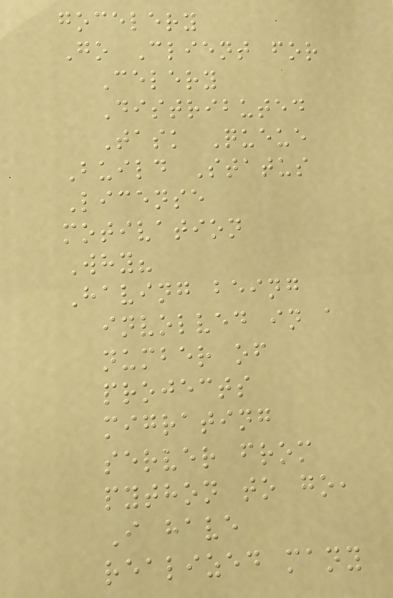gocelery
Go Client for
Celery
Distributed
Task Queue
Build Status
License
motivation
Why?
Having being
involved in a
number of
projects
migrating
server from
python to go,
I have
realized many
